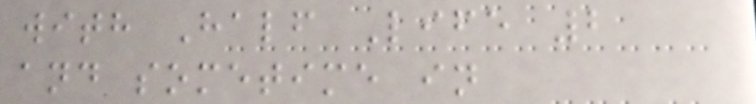with Half Life 2
and sometime in
